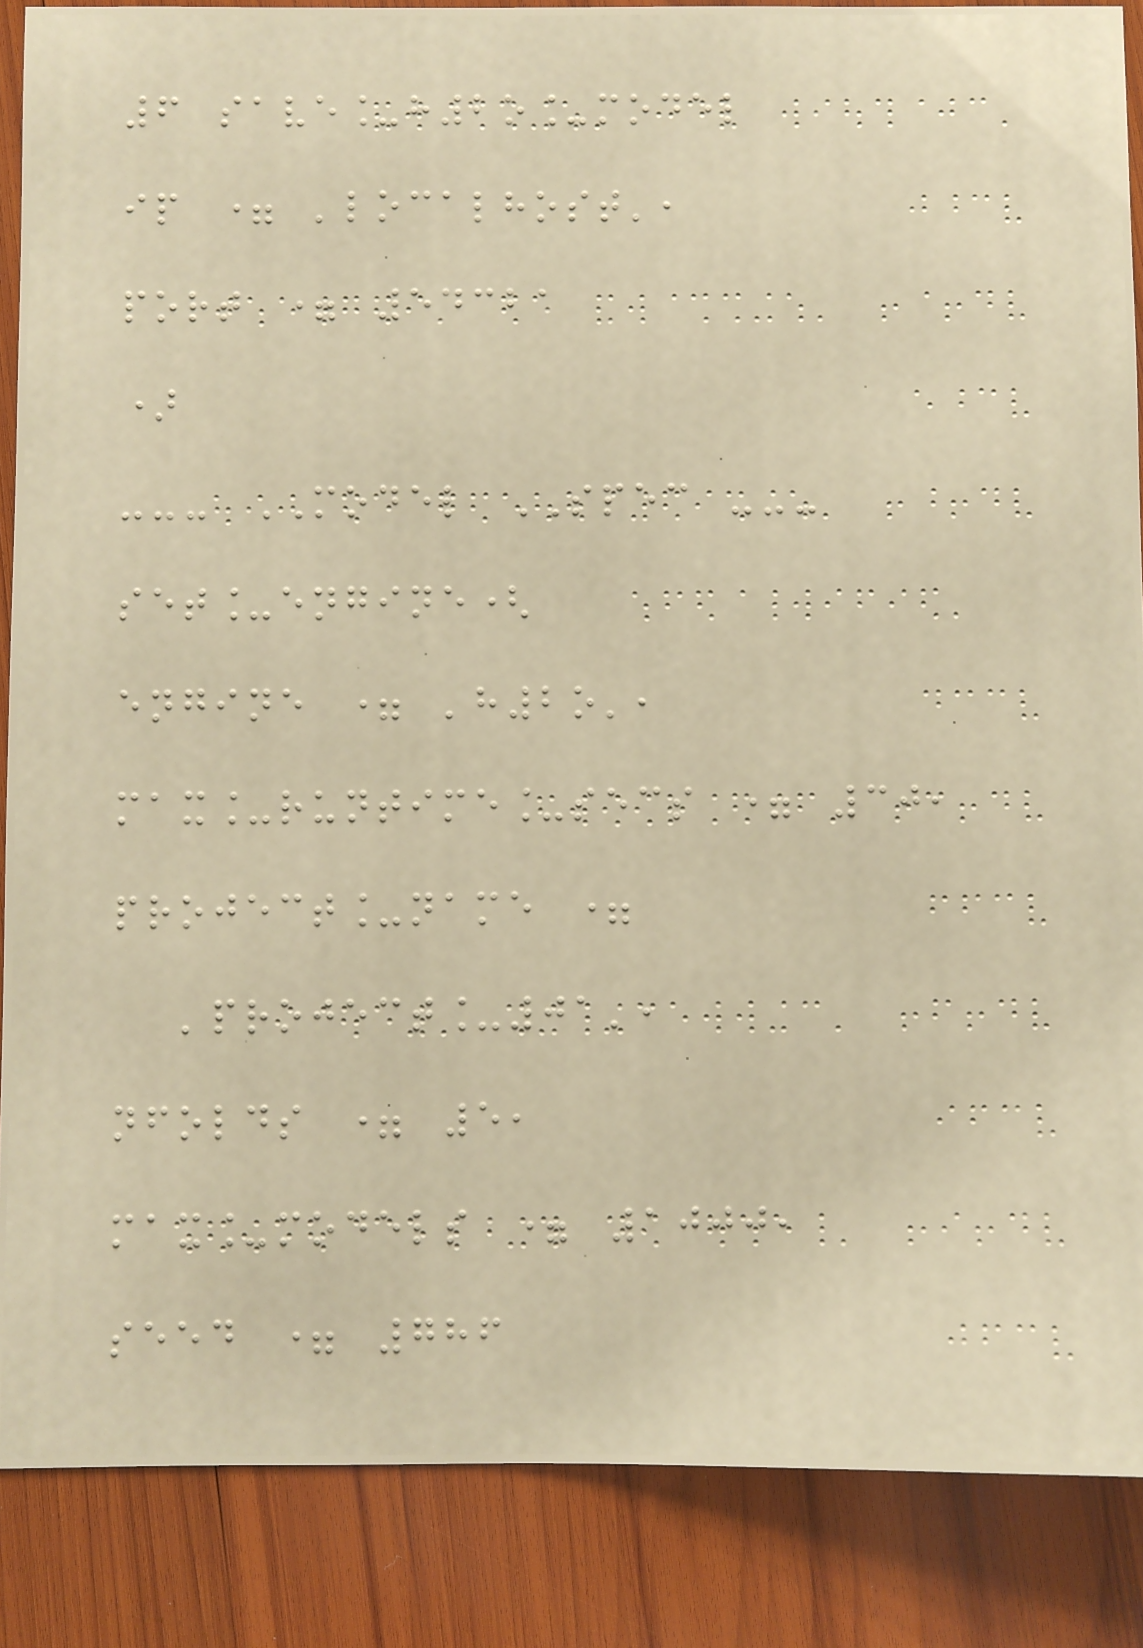6 save_h2o_model
ip = 'localhost',
port = 54321
)
--- MODEL SPEC ---
set_engine(
engine = 'h2o',
max_runtime_secs = 30,
project_name =
'project_01',
nfolds = 5,
max_models = 1000,
seed = 786
